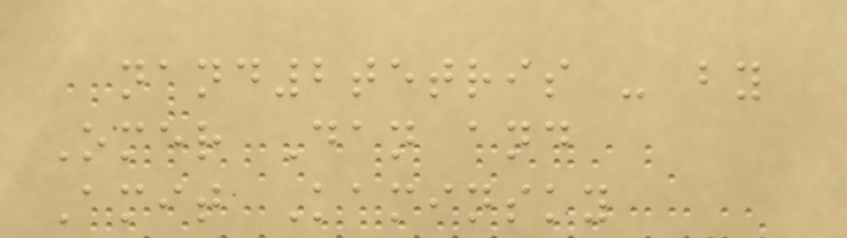nand2tetris - by
Omer Dan and
Amit Kaminsky
